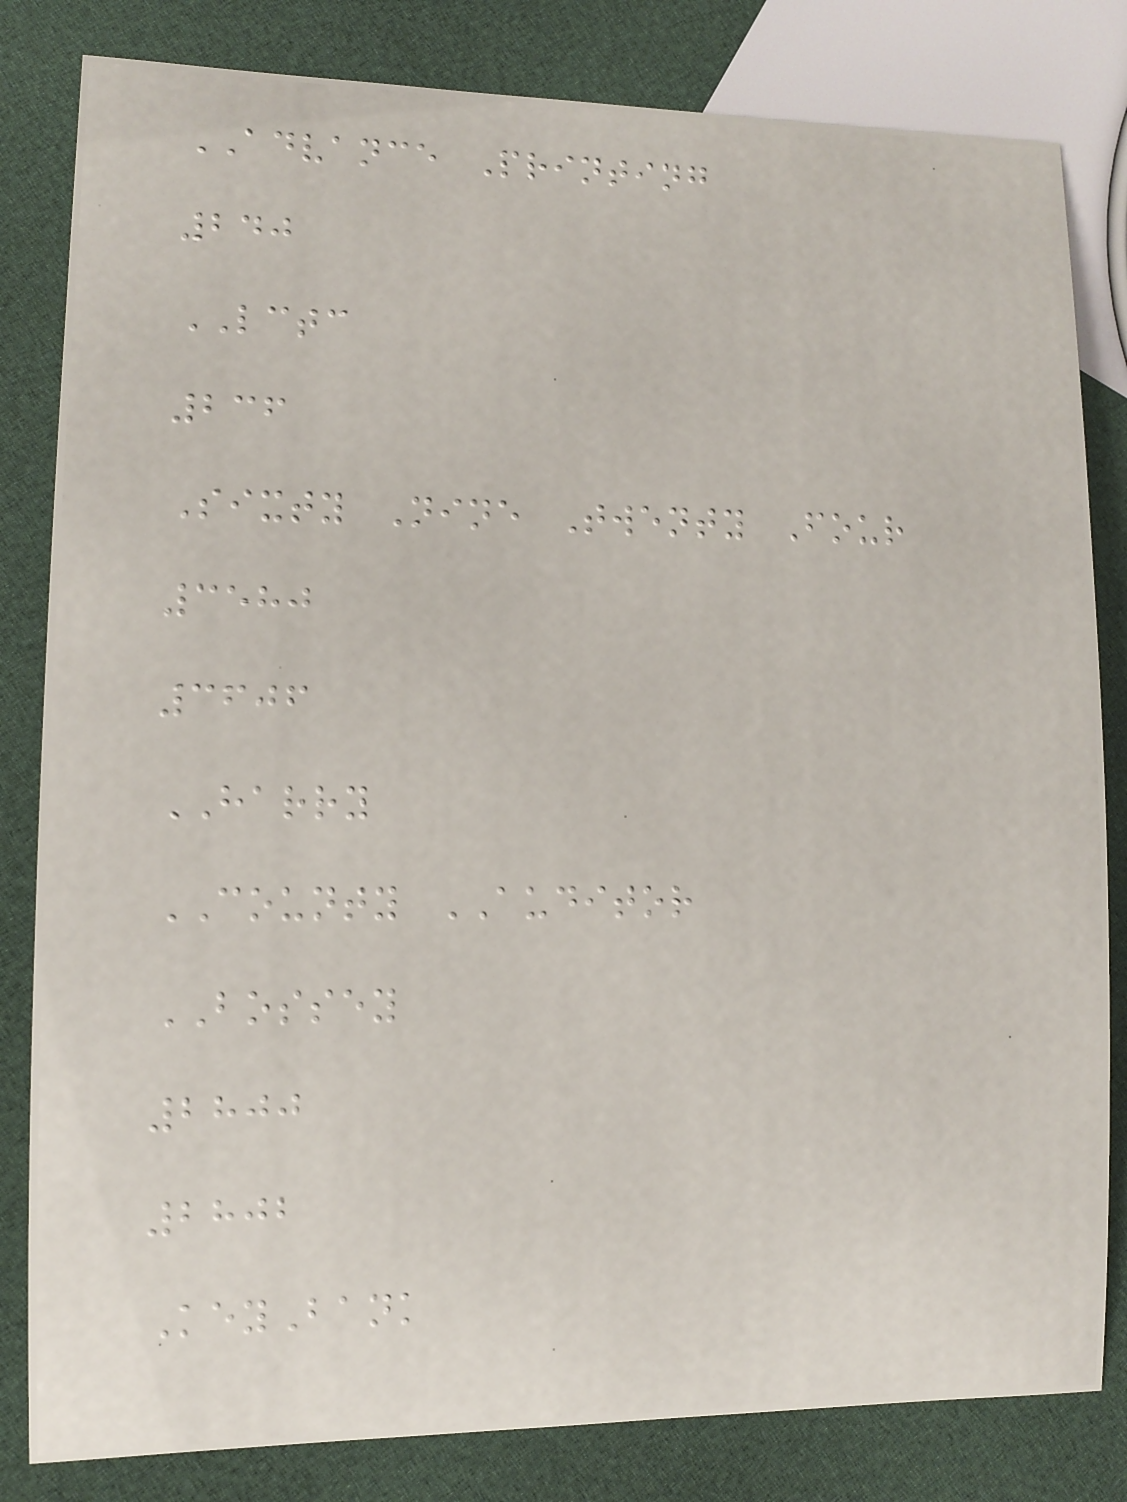ADVANCE Printing
240
LCTC
236
Sixty Nine Twenty Four
3580
3606
HARRY
COUNTY AUDITOR
BOSSEY
2800
2802
KeyBank
